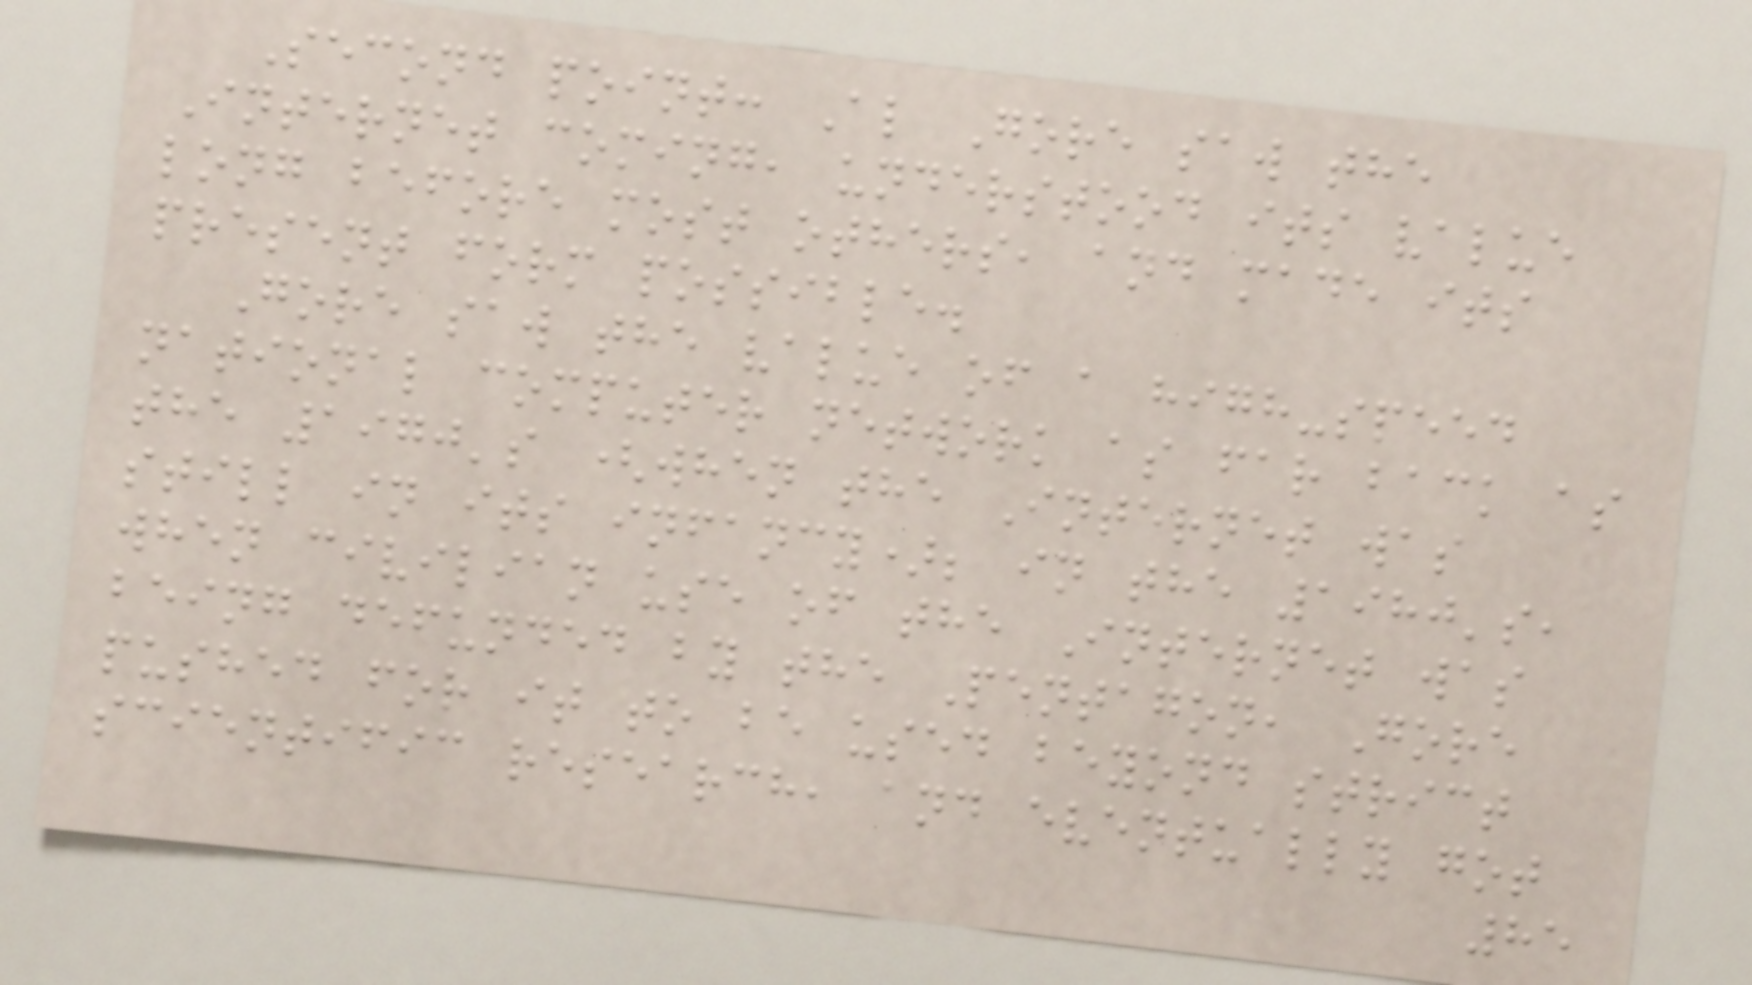Second point: Al Gore saw the
Internet coming, understood its value
long before most others, and made its
present form possible.
Gore saw the value of a high-speed
national computer network as far back as
the 1970's (when the Internet was
still in its infancy); in the 1980's,
when civilian use of the Internet was
being defunded by the Pentagon, Gore
pushed for it to be used beyond strict
scientific research, and eventually got
85
